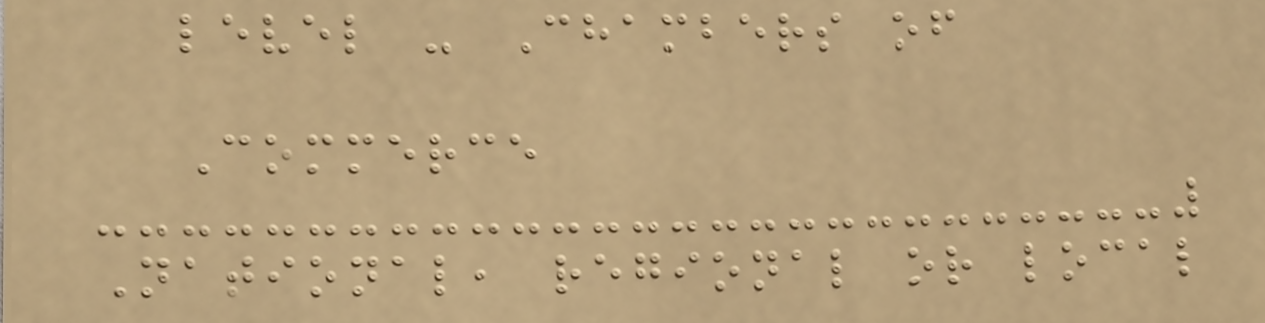level - Chambers of
Commerce
National, regional or local
